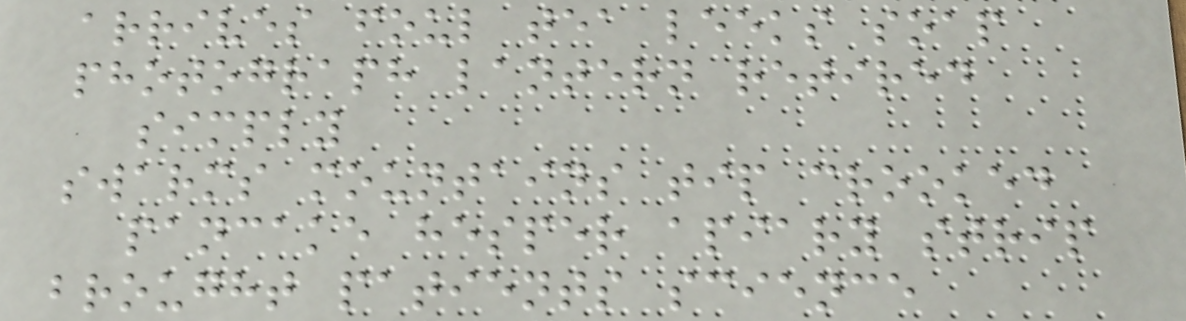arrives foul tea leeks soap
photograph lantern retired
simply
swarms mountains tip crooked
pancake hesper apiary strip
brought patients science
